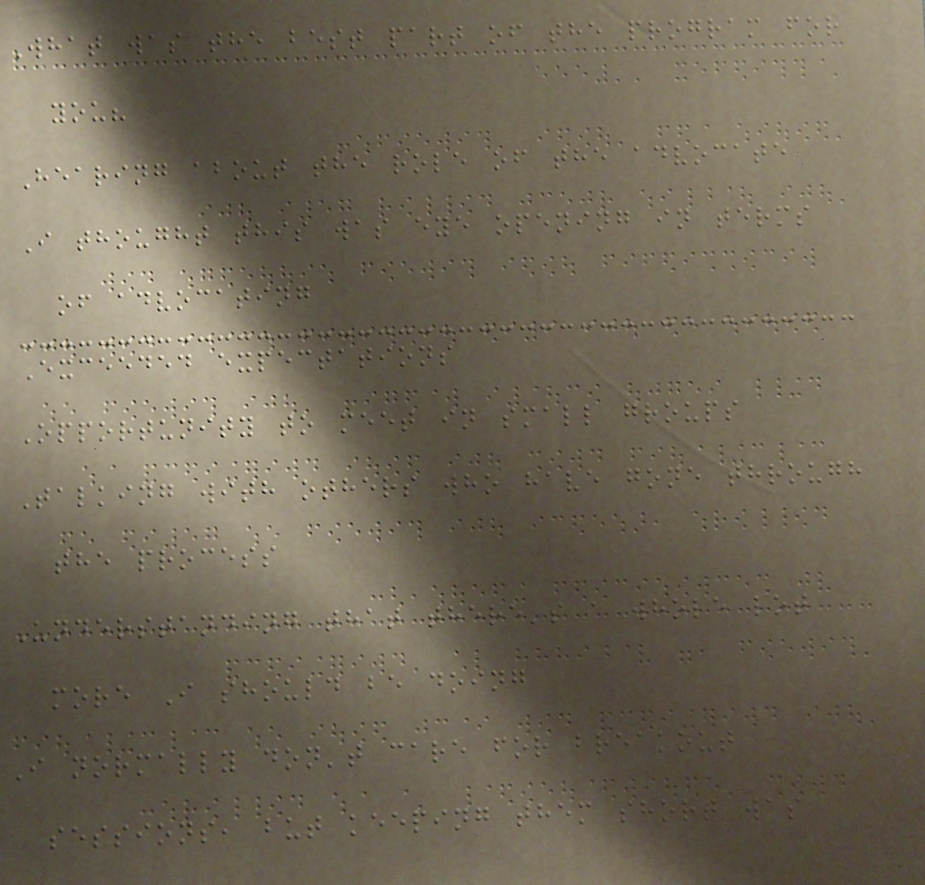What was the best part of the program for
you?
Hearing about the role of the advocate
I thought this was eye opening in terms
of advocating
Exceeded expectations
Opportunity to meet in small groups
Talking with others who have gone through
the process
Understanding that there's a whole lot
more I should be doing
I normally don't care for breakout
sessions, but keeping them short was
